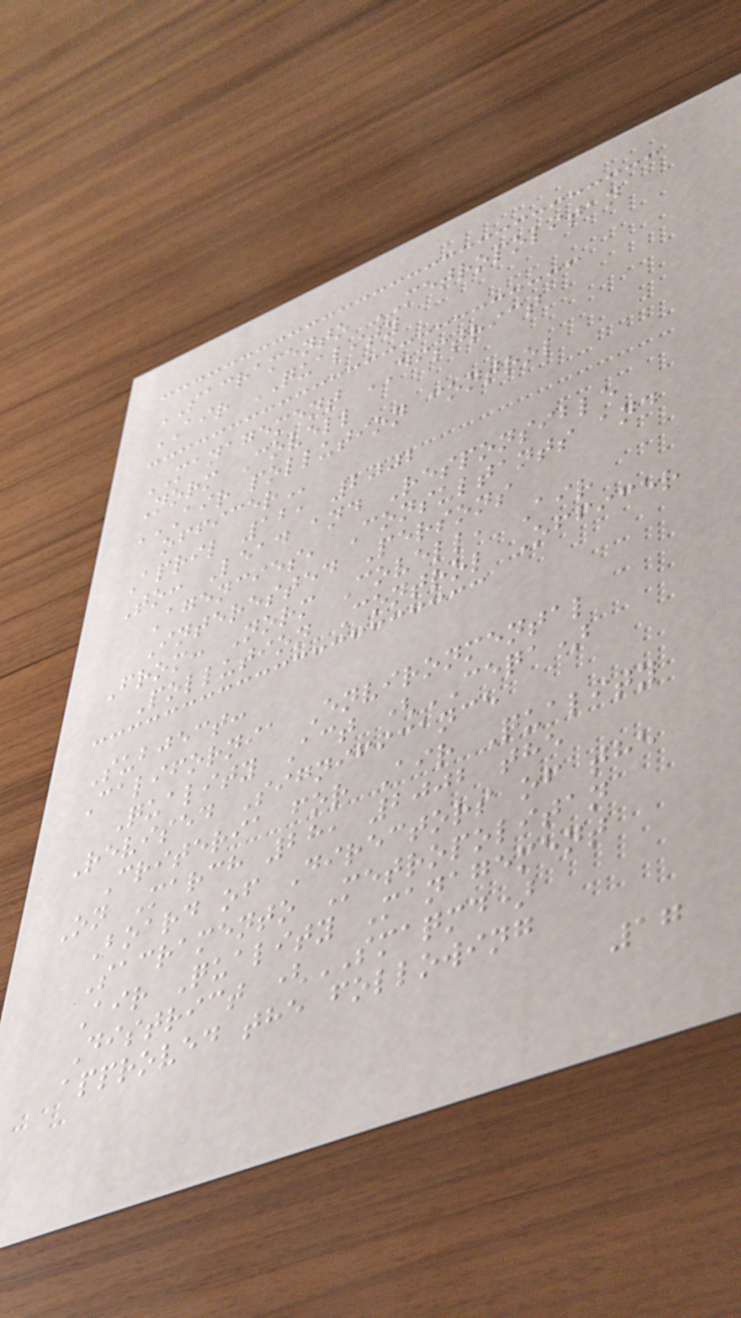SACRAMENTO METROPOLITAN
AIR QUALITY
MANAGEMENT DISTRICT
Norm Covell
AIR POLLUTION CONTROL
OFFICER
April 12, 2002
To: Lead and Responsible
Agencies, Consultants and
Interested Persons
From: Norm Covell, Air
Pollution Control Officer
Subject:
California Environmental
Quality Act (CEQA)
Revised Significance
Criteria for Air Quality
On March 28, 2002 the
Board of Directors of the
Sacramento Metropolitan
Air Quality Management
District (SMAQMD)
approved the following
17
